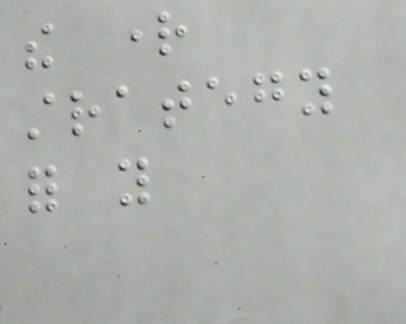the right
strategy
for you
